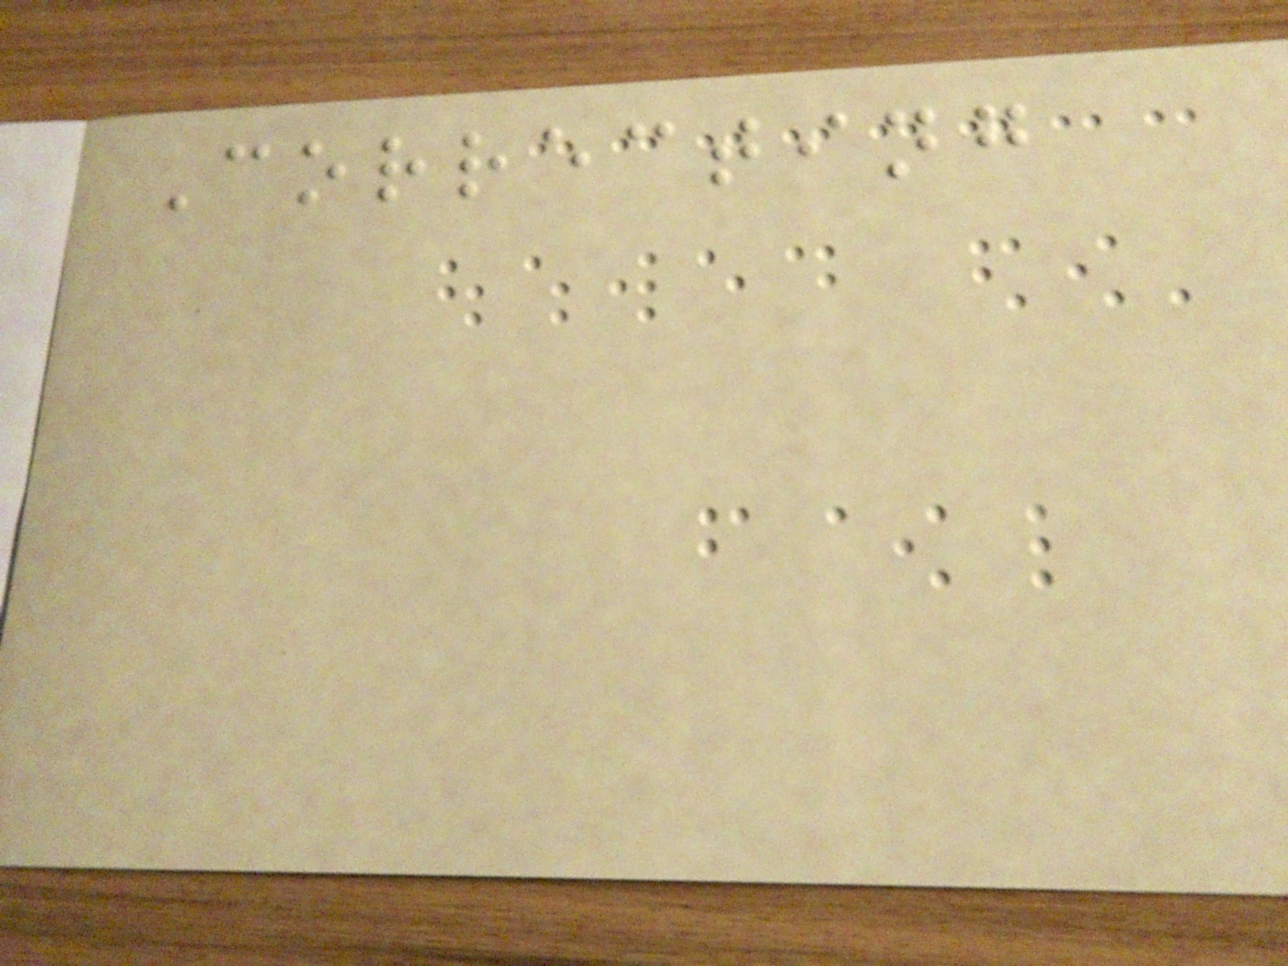Correcting
